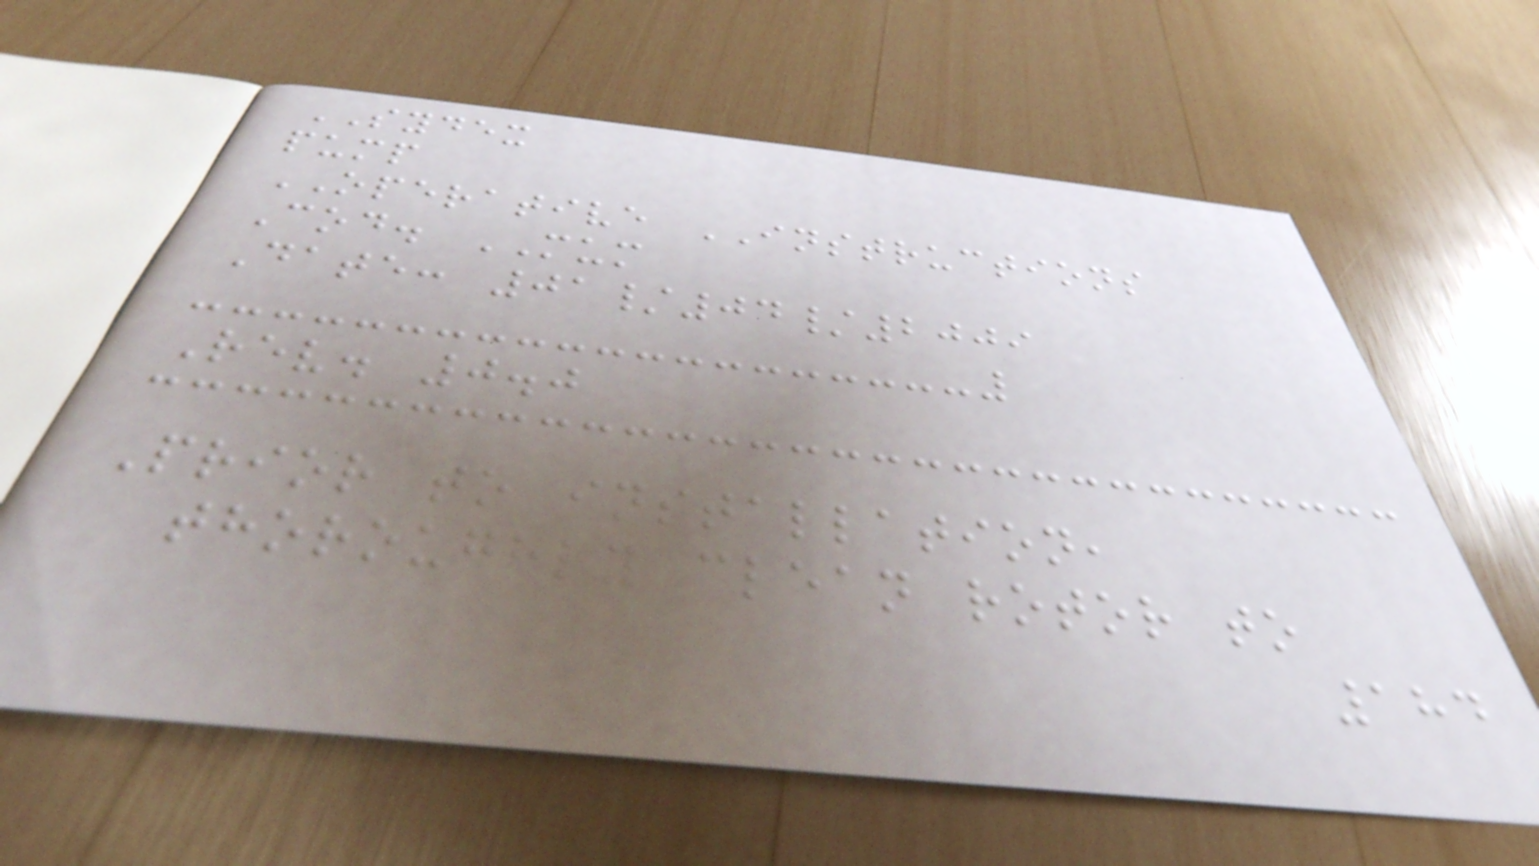SYDEX
pump
OPERATIVE INSTRUCTIONS
Cod. MUM
Date: 01/04/2009
Rev. 0.0
Prior to installation,
thoroughly clean rotor to
184
